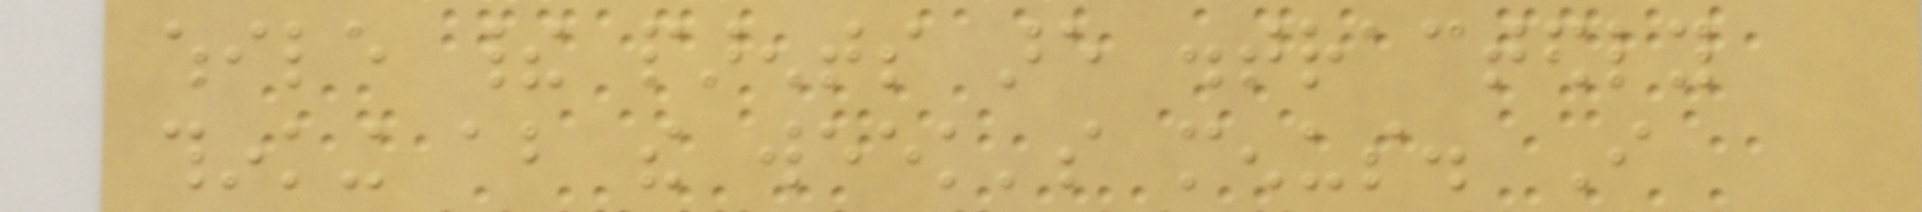while their parents are distractedly
thinking about the week's menus. I
